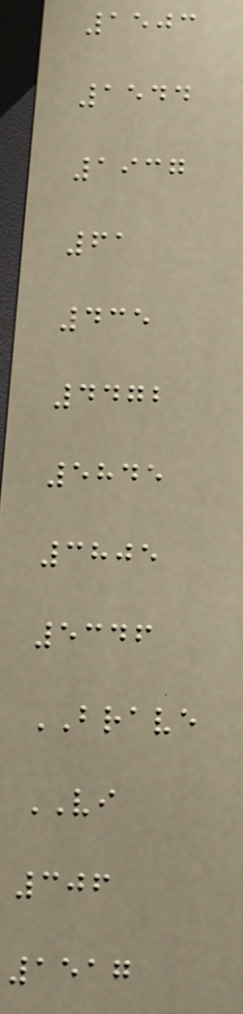1503
1544
1937
61
435
4472
5845
3805
5346
BRAVE
VI
306
1517
